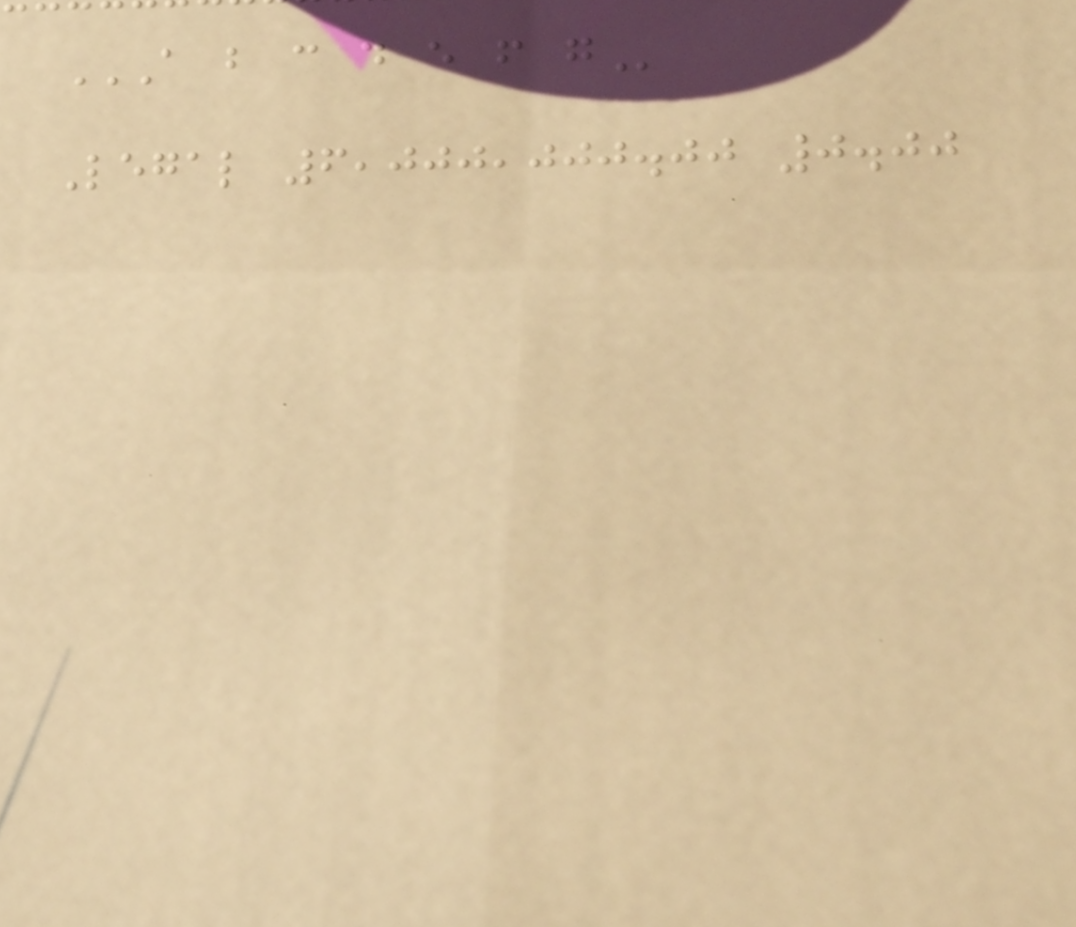A B C D E F G
Legal 6,000,000.00 0.00
